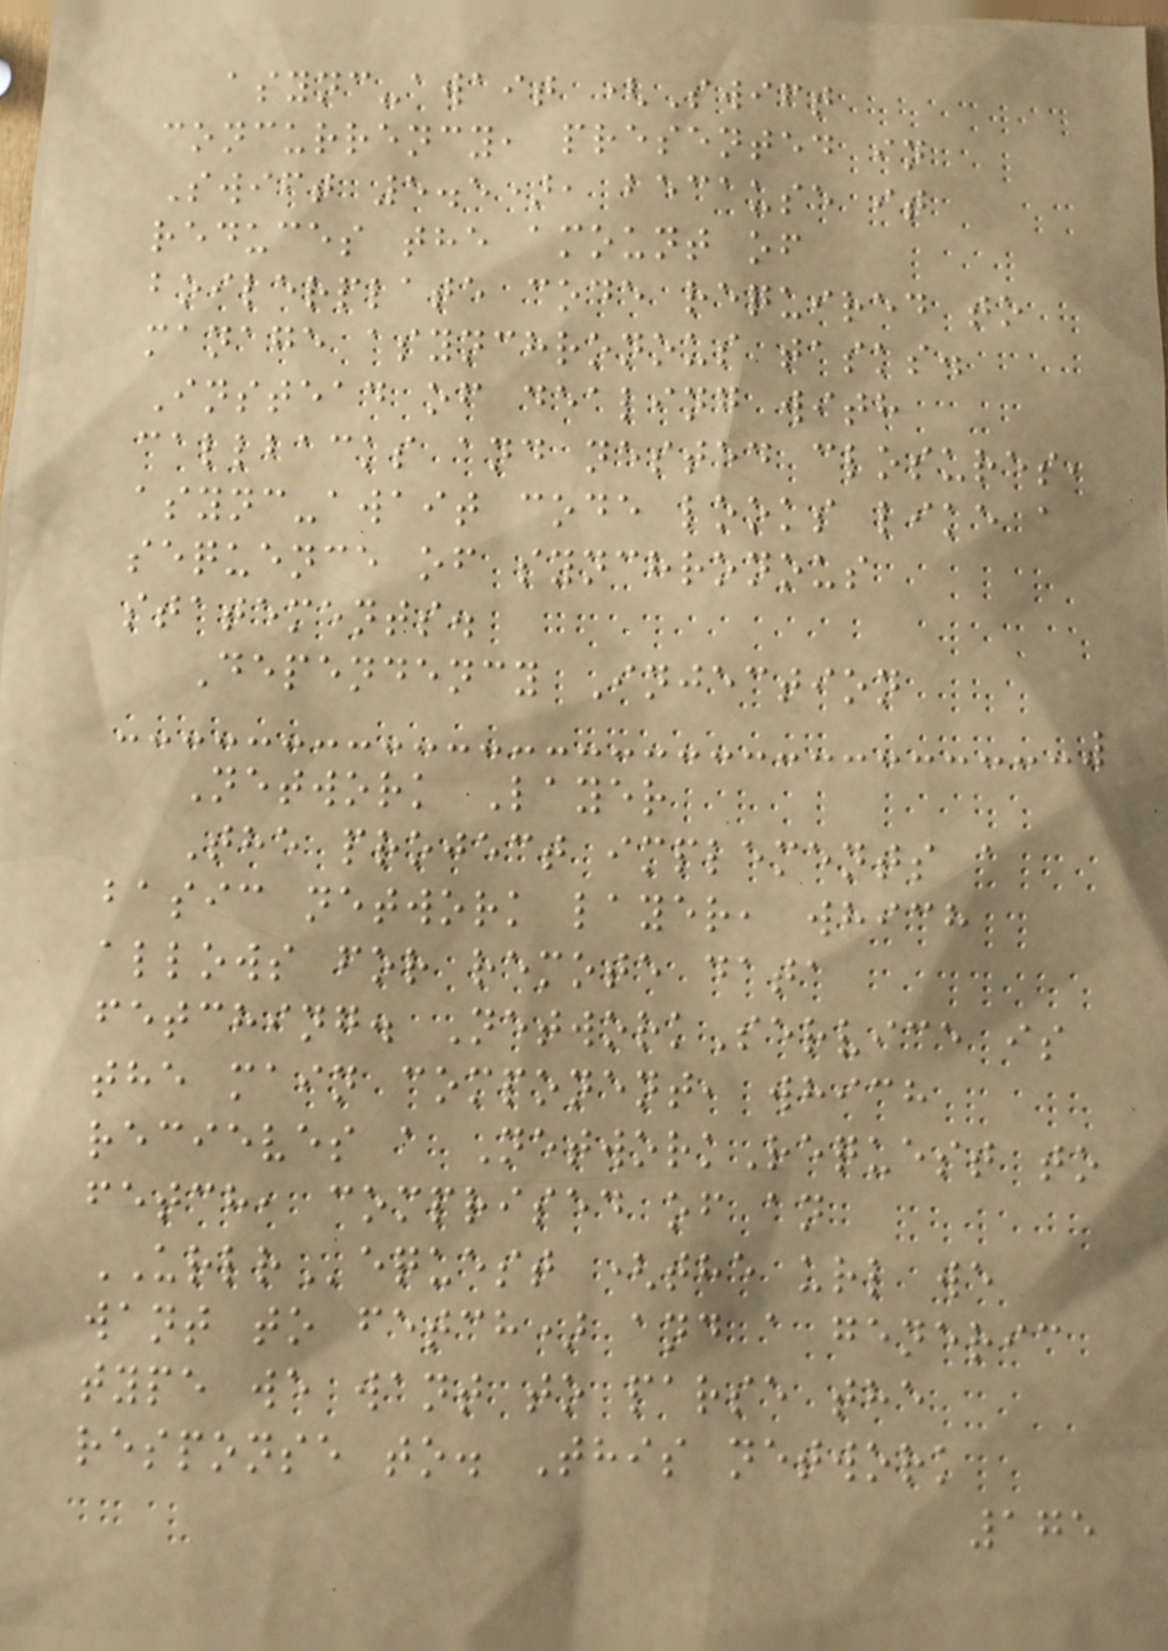async-await (Swift
concurrency, presented in
Swift 5.5), because it
reduces the amount of
boilerplate code required to
manage asynchronous tasks.
Instead of dealing with
callbacks and nested closures,
async-await code looks like a
sequence of synchronous
statements.
Dependency Injection
Network Layer
The project implements a
basic network layer, which
allows for remote data
fetching. NetworkService is
the main component, which
recieves a NetworkRequest to
fetch, comprised of an
URLRequest (the url we
want to fetch) and a generic
type we want to parse the
response to. This network
175
